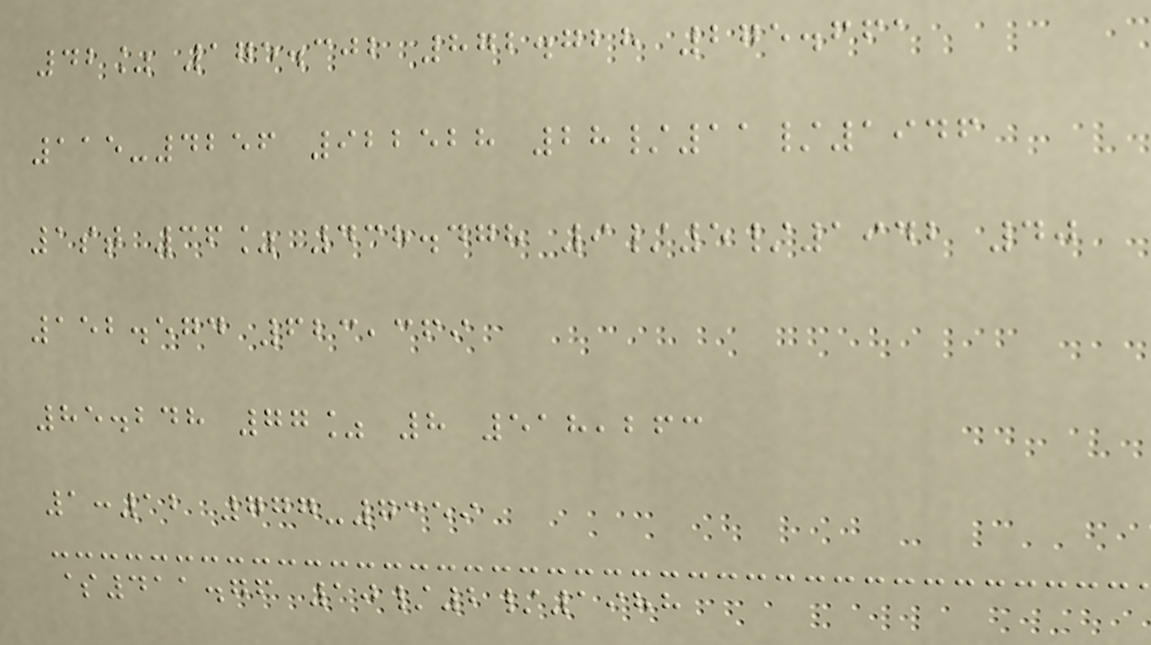42% 175.302 872.728 275.661
115-4256 922528 28/11/1946
1st 36% 438.478 9/5/1942 40
152.574 623,369
85.248 77% 8 518,263
1:12 777-7359
$411.76 10/2/1988
